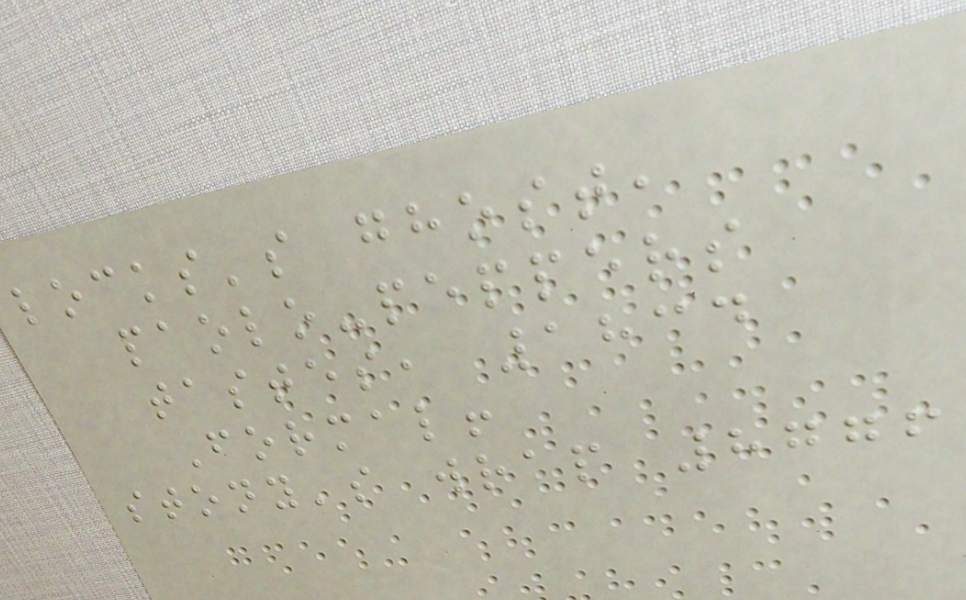locks's ghost,
paolo-peppers
tastes, 1834
Formal!
stony's wrap 8776
